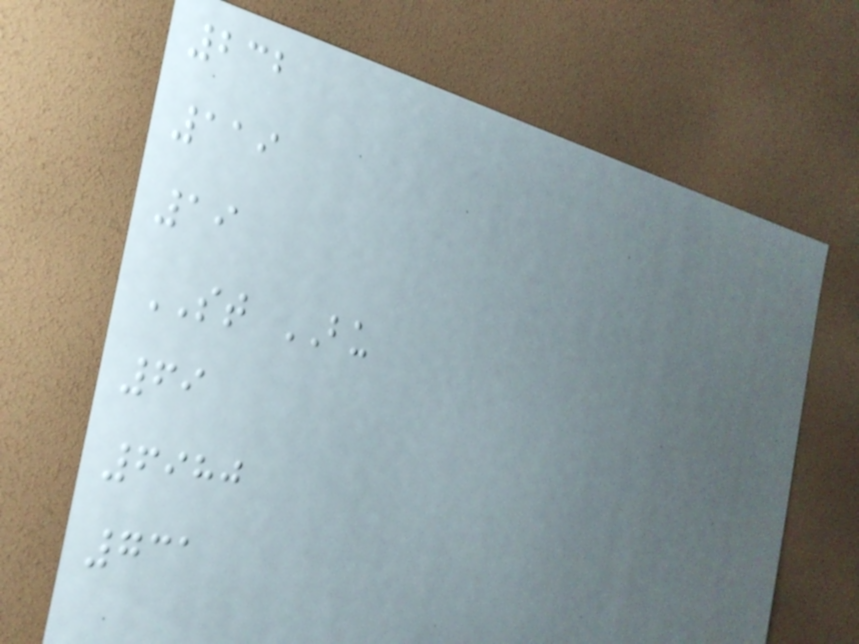232
119
19
ST BU
69
6980
731
